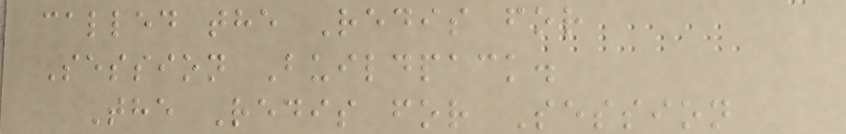called the Redis for
Session Buildpack.
The Redis for Session
